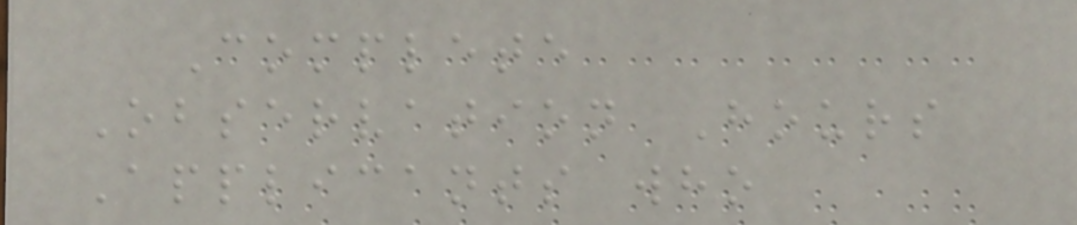Complete
Observation Hours
Applicants who
